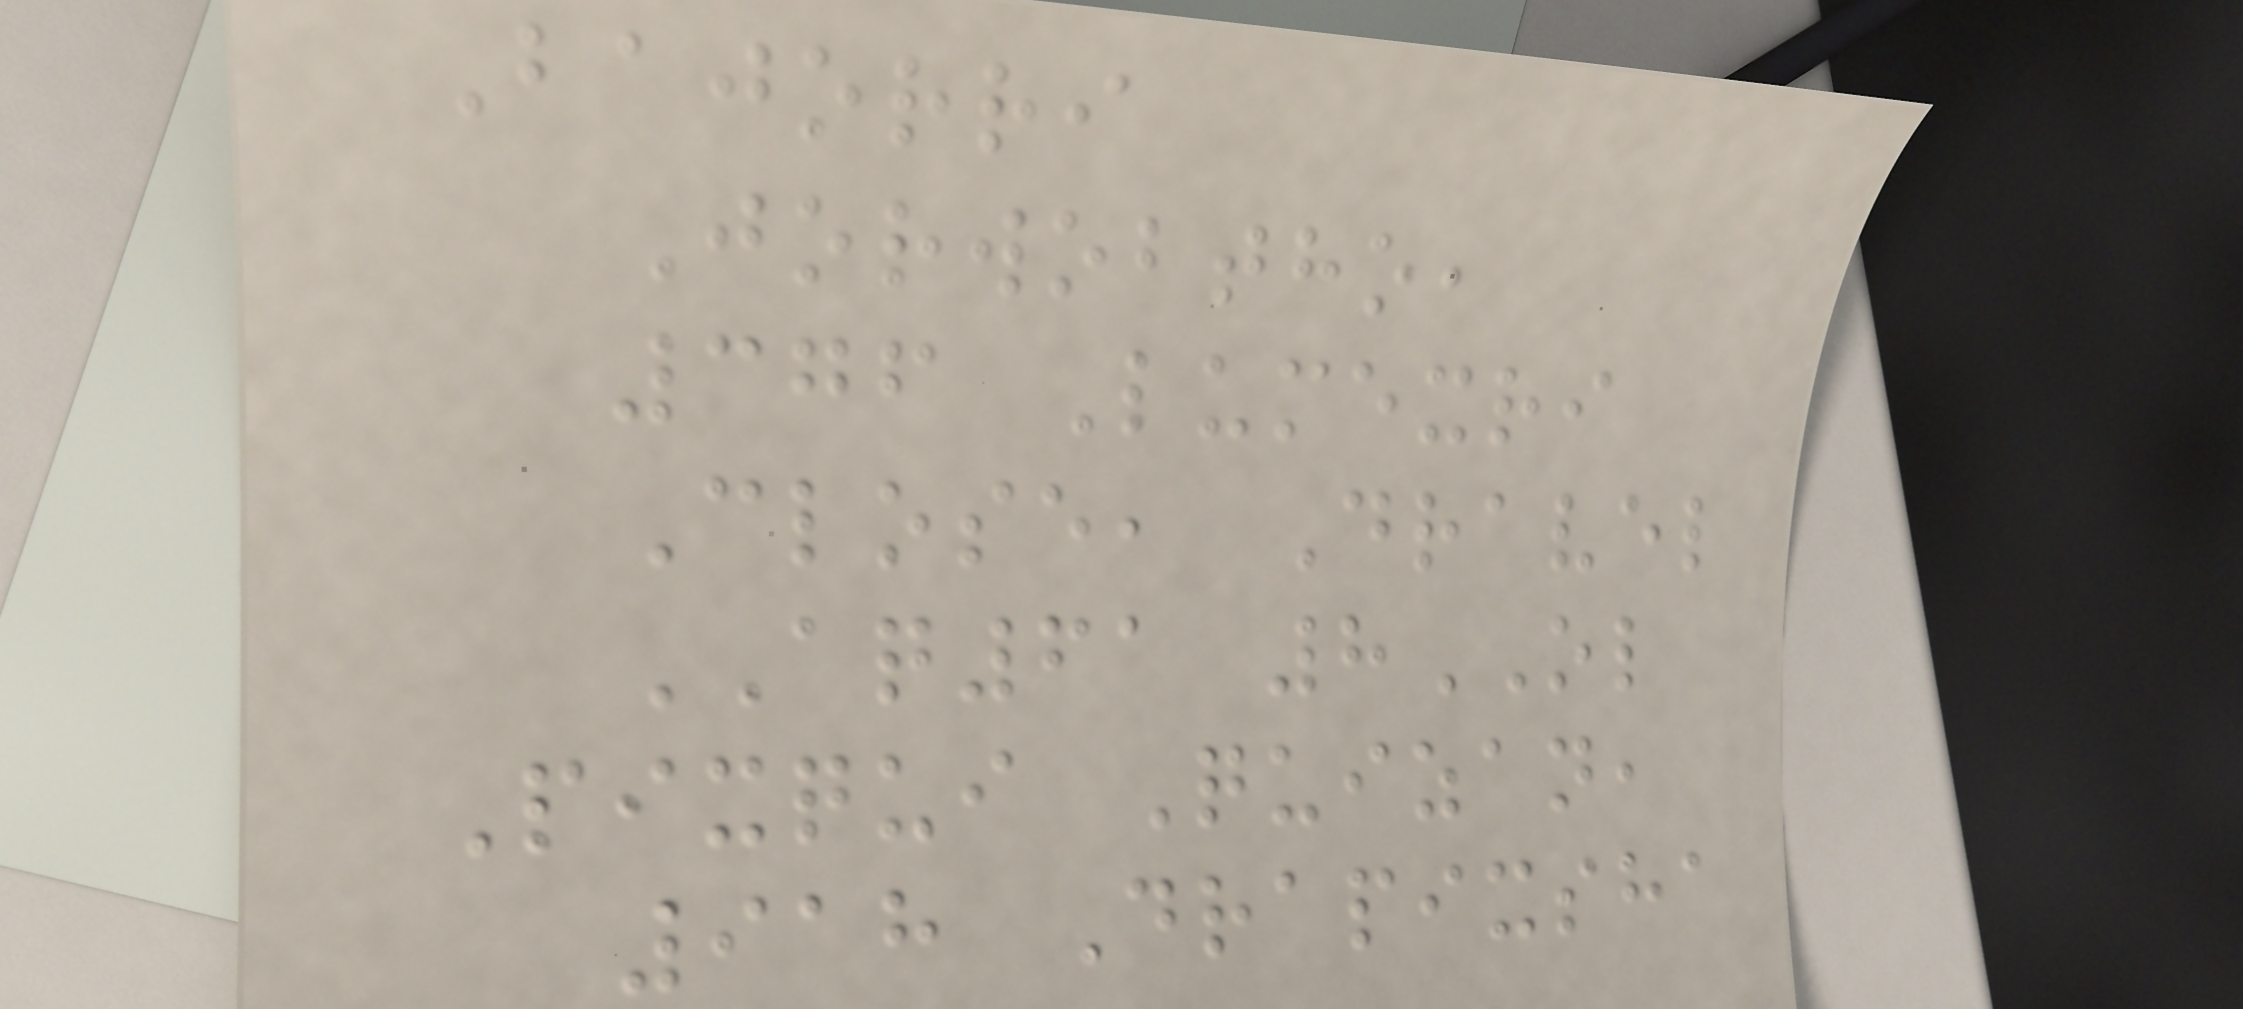Bajorri
Jorwobtho,
376 Lumexri
Close, Dravel
AQ61 8OL
Pixqui Quizan,
918 Drapixsha
